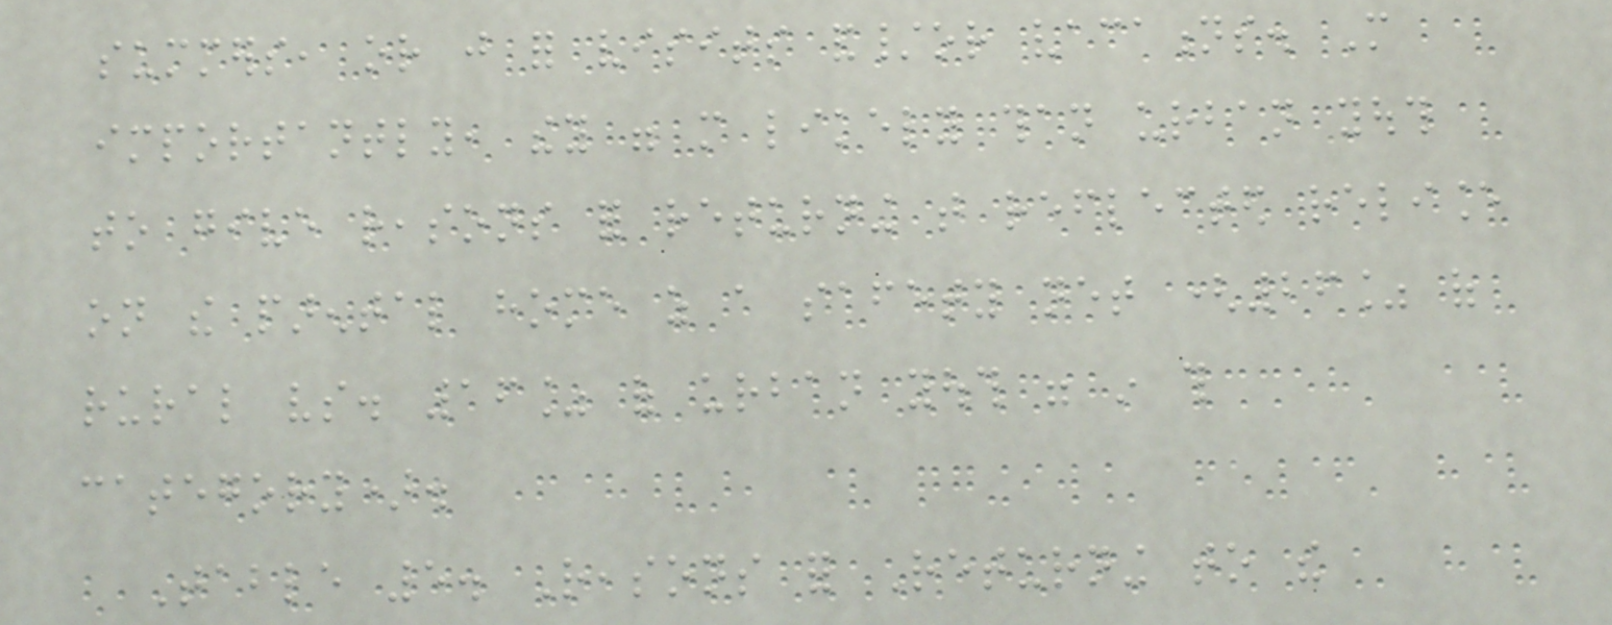summers, or just for visits and/or vacations. More
importantly, they were more likely than urban youth
to give reasons for returning that reflected reliance
on the parental home as a safety net (26% of
rural vs. 16% of urban youth were in this
category).
Table 5. Reasons for Returning to the
